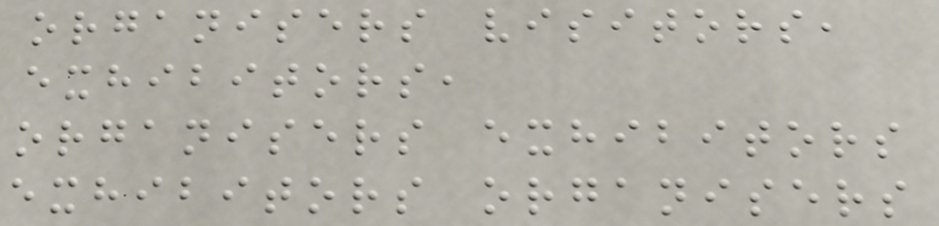organisers visitors,
exhibitors,
organisers exhibitors
exhibitors organisers
